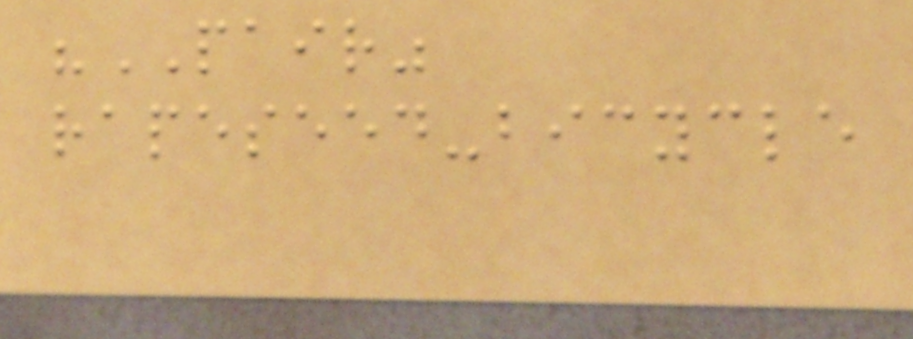"PAIR"
rapeseed-bicycle
